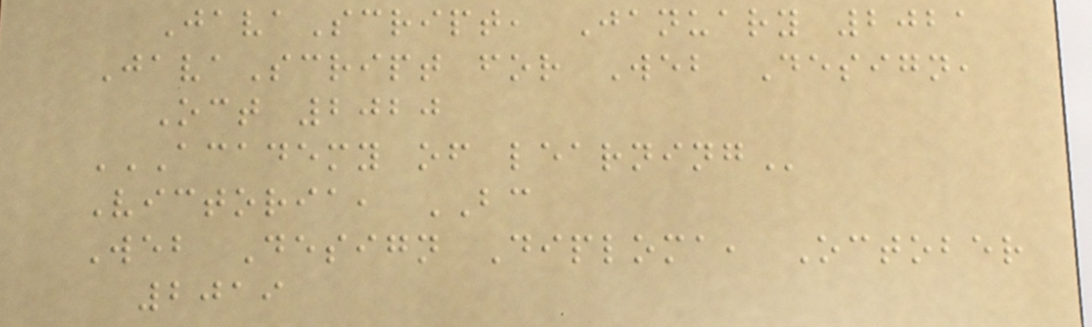JavaScript, January 2021
JavaScript for Web Design,
Oct 2020
ACADEMY OF LEARNING
Victoria, BC
Web Design Diploma, October
2019
